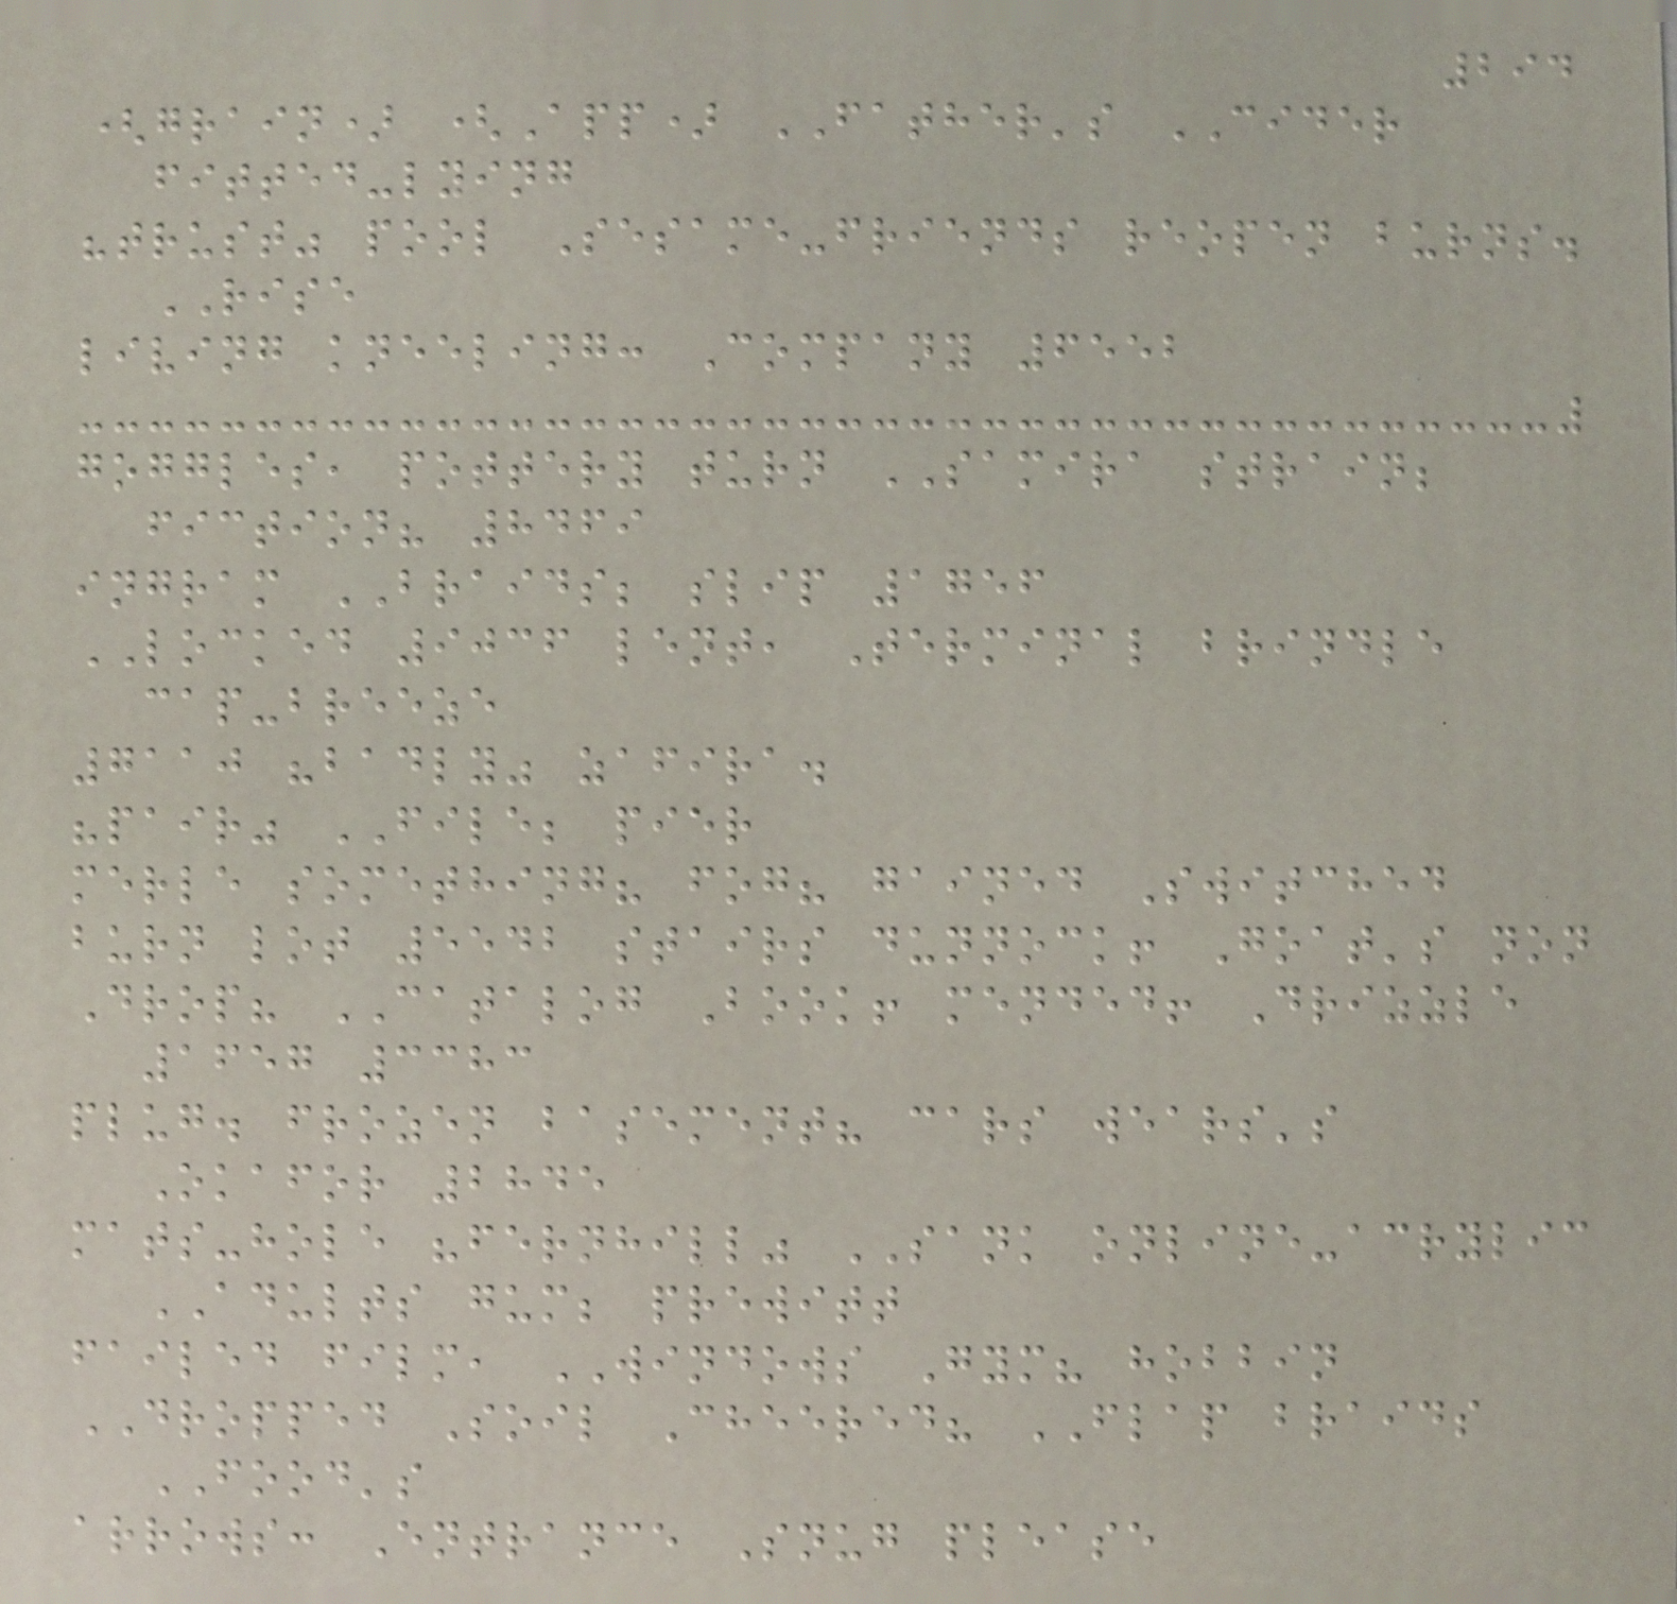294
(grain) (App) FATHER's CIDER
fitted-lying
"trust" pool Sesame-friends reopen burns.
RISE
living kneeling: Company 6552
goggles, pottery turn SAMIRA strain;
fiction? 8469
ingram BRAIDS; slip 1756
LOCKED 9036 lent, Terminal brindle
cap-breeze
7110 "badly" zafira.
"pair" FILE; pier
merle something? fog? gained Switched
burn lot 5542 stairs dunnock! Goat's non
Drop? CATALOG Book! mended! Drizzle
1657 3383
plug. frozen basement? cars wears's
Okafor 2845
mats-hole "fernhill" SANK online-acrylic
ADULTS gum; prewitt
failed film, WINDOWS Gym? hobbin
DROPPED Soil Cheered? FLAP braids
FOOD's
arrows: Entrance Snug please
